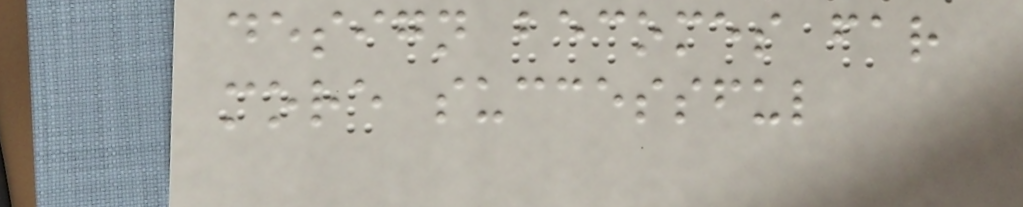design becomes far
more successful
